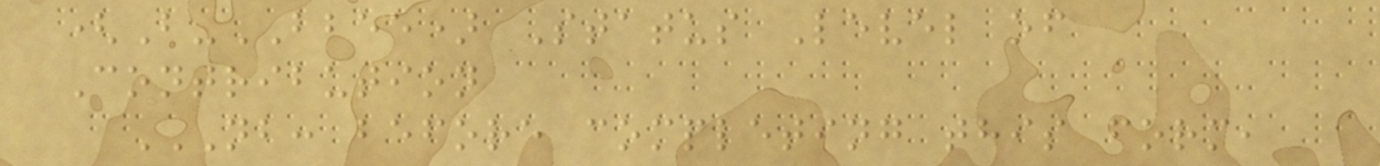(B-BBEE) Status Level of
Contribution
NB: BEFORE COMPLETING THIS FORM,
